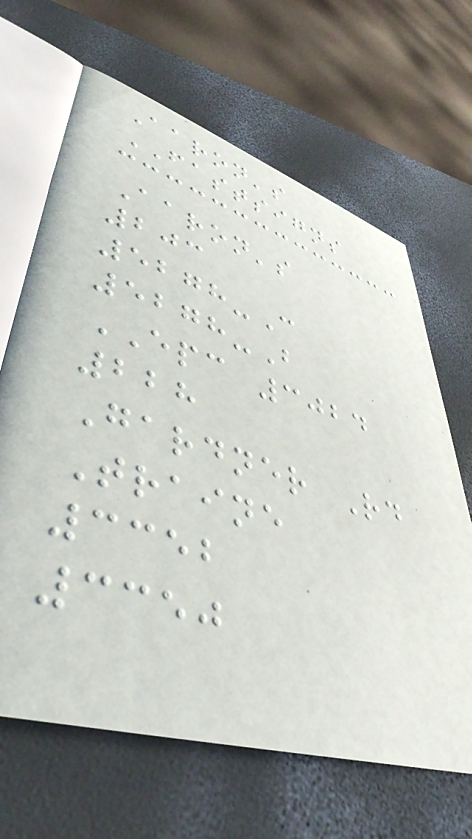Aaron's
FASTSIGNS
Aaron's
203
5278-C
5278-B
EPC 3024
228
Gardner Rd
Traine
3352
3350
